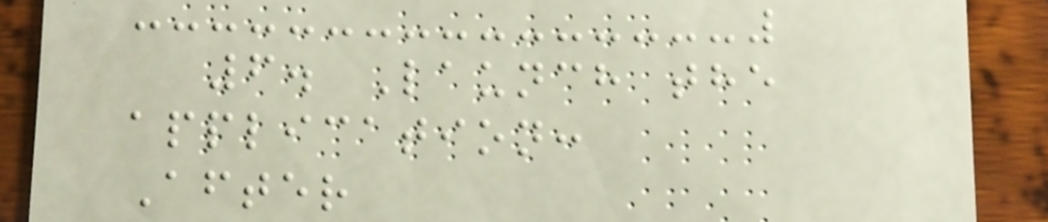6. Launch the
application:
After
